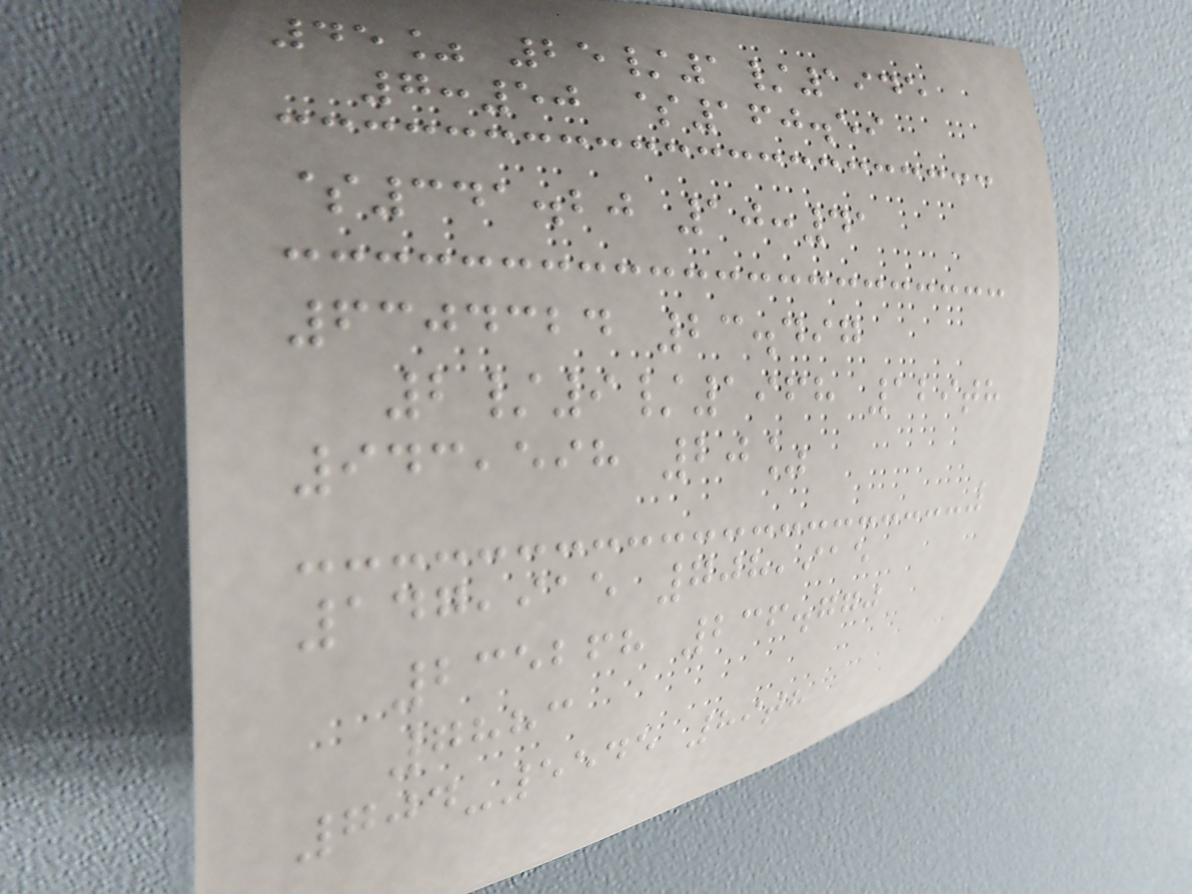45% 25/1/1945
7:50 $160.59
$341.20 10:41
6304324 23.497
2/9/1968 129th
943,598 20%
147,915 708,915
235268 236.770
7883
704-5545 89th
